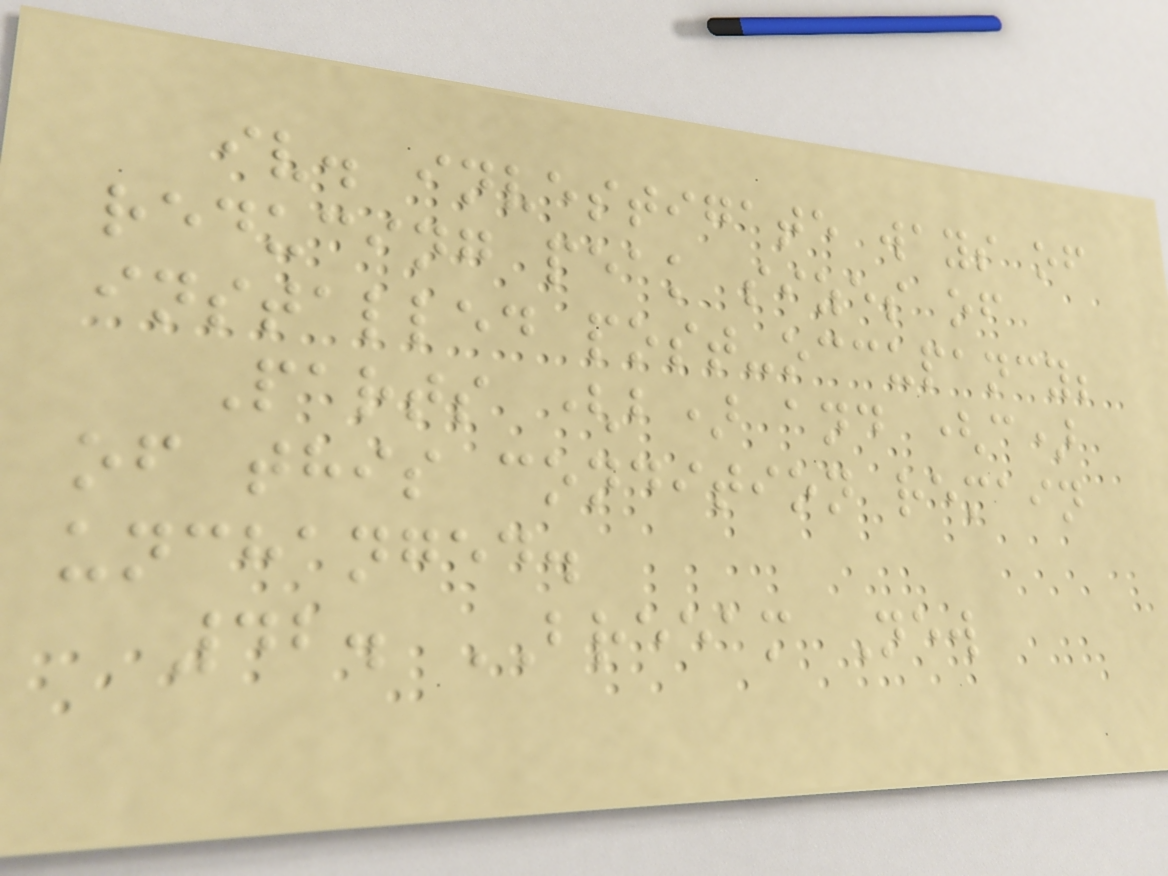iv. investigate ways of
reducing peak sizes of
installed post-occupancy;
Parts (b) and (c)
of this condition remain
unchanged.
42. BREEAM New
